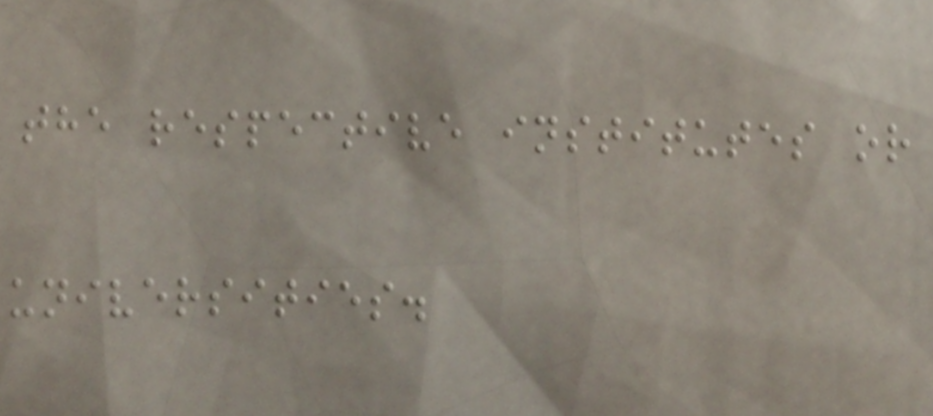the respective institutes or
universities.
